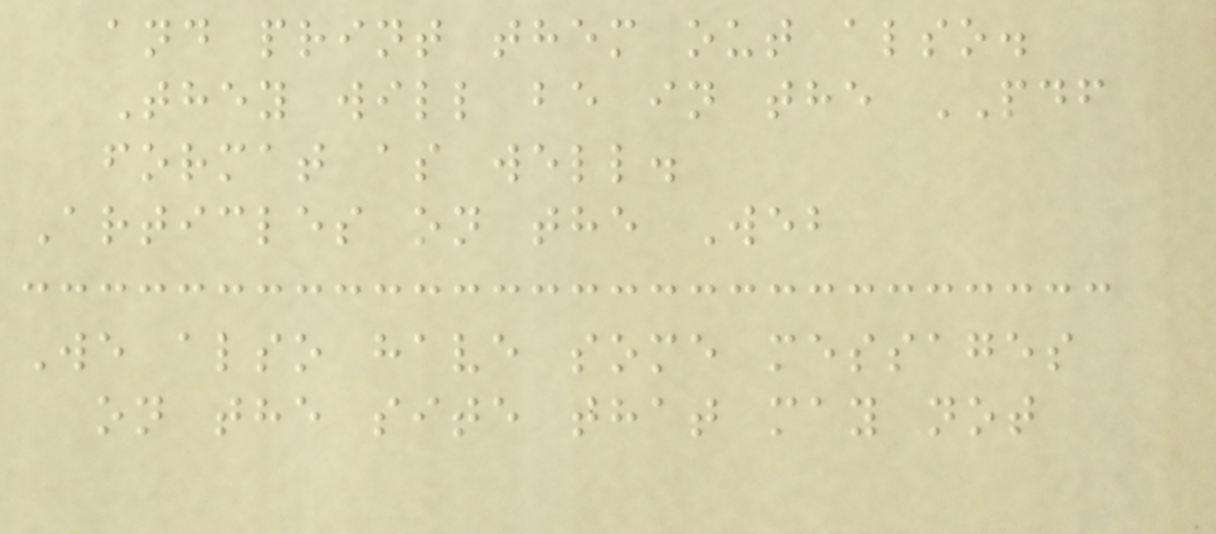and print them out also.
They will be in the PDF
format as well.
Articles on the Web
We also have some messages
on the site that may not
